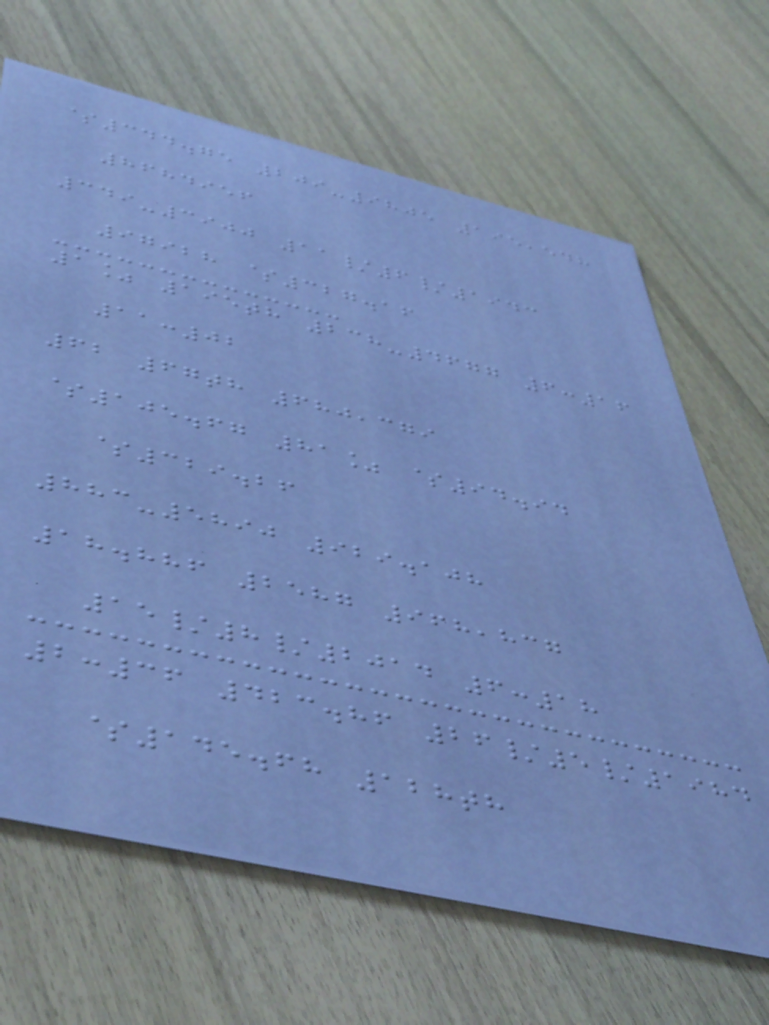$344.75 209-9805 195,548
8684956
349-3900 11/6/1943
97928 $327.16
1% 195th 238-4677 6:16
11:02
62 67th 680,379
$105.67 81% $94.94
$329.26
883-5890 929.108
18.886 2587 968,837
15/8/2014 6:18
2:36 423.86 26/5/1984
$145.68 128th
